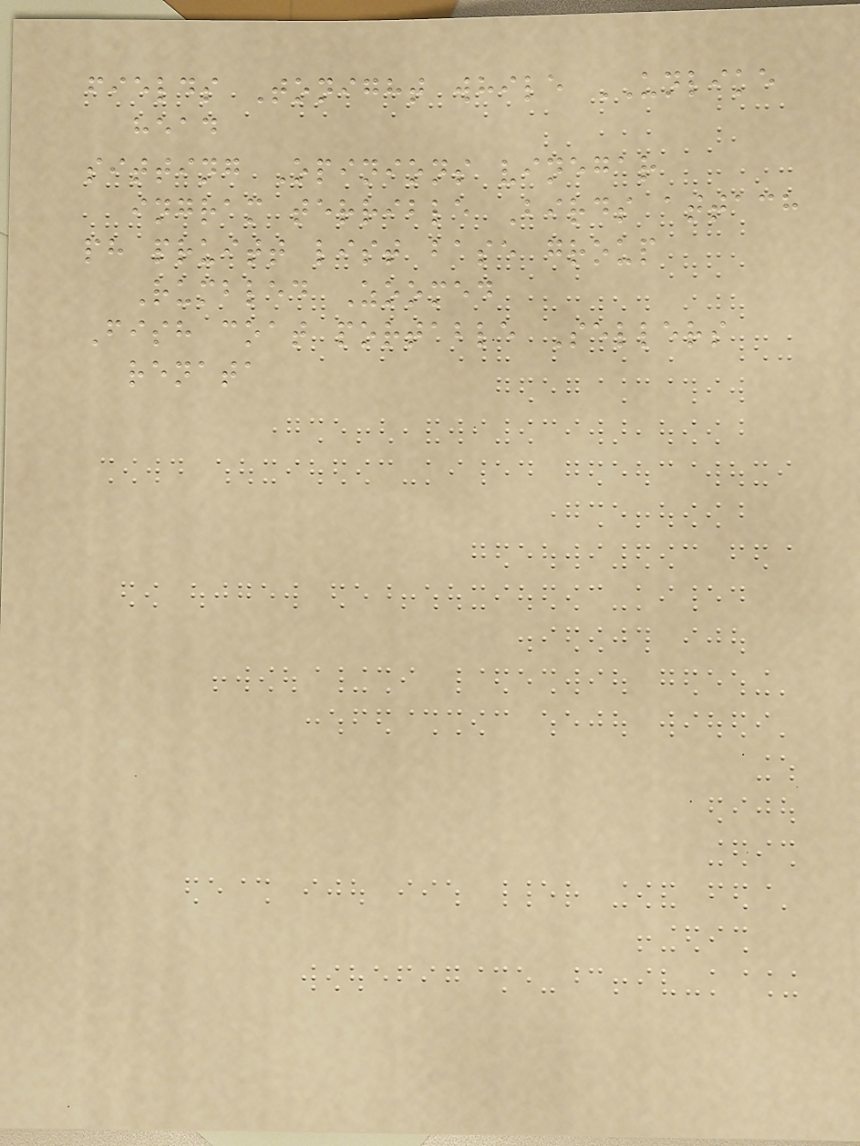fields Tonight while UNLIKE
head
sitting Opinions vinegar
ingram terrible Birds attach
ph pruitt list base group
Rumbled Zoomed
Fish coat portable Sellers
renata
